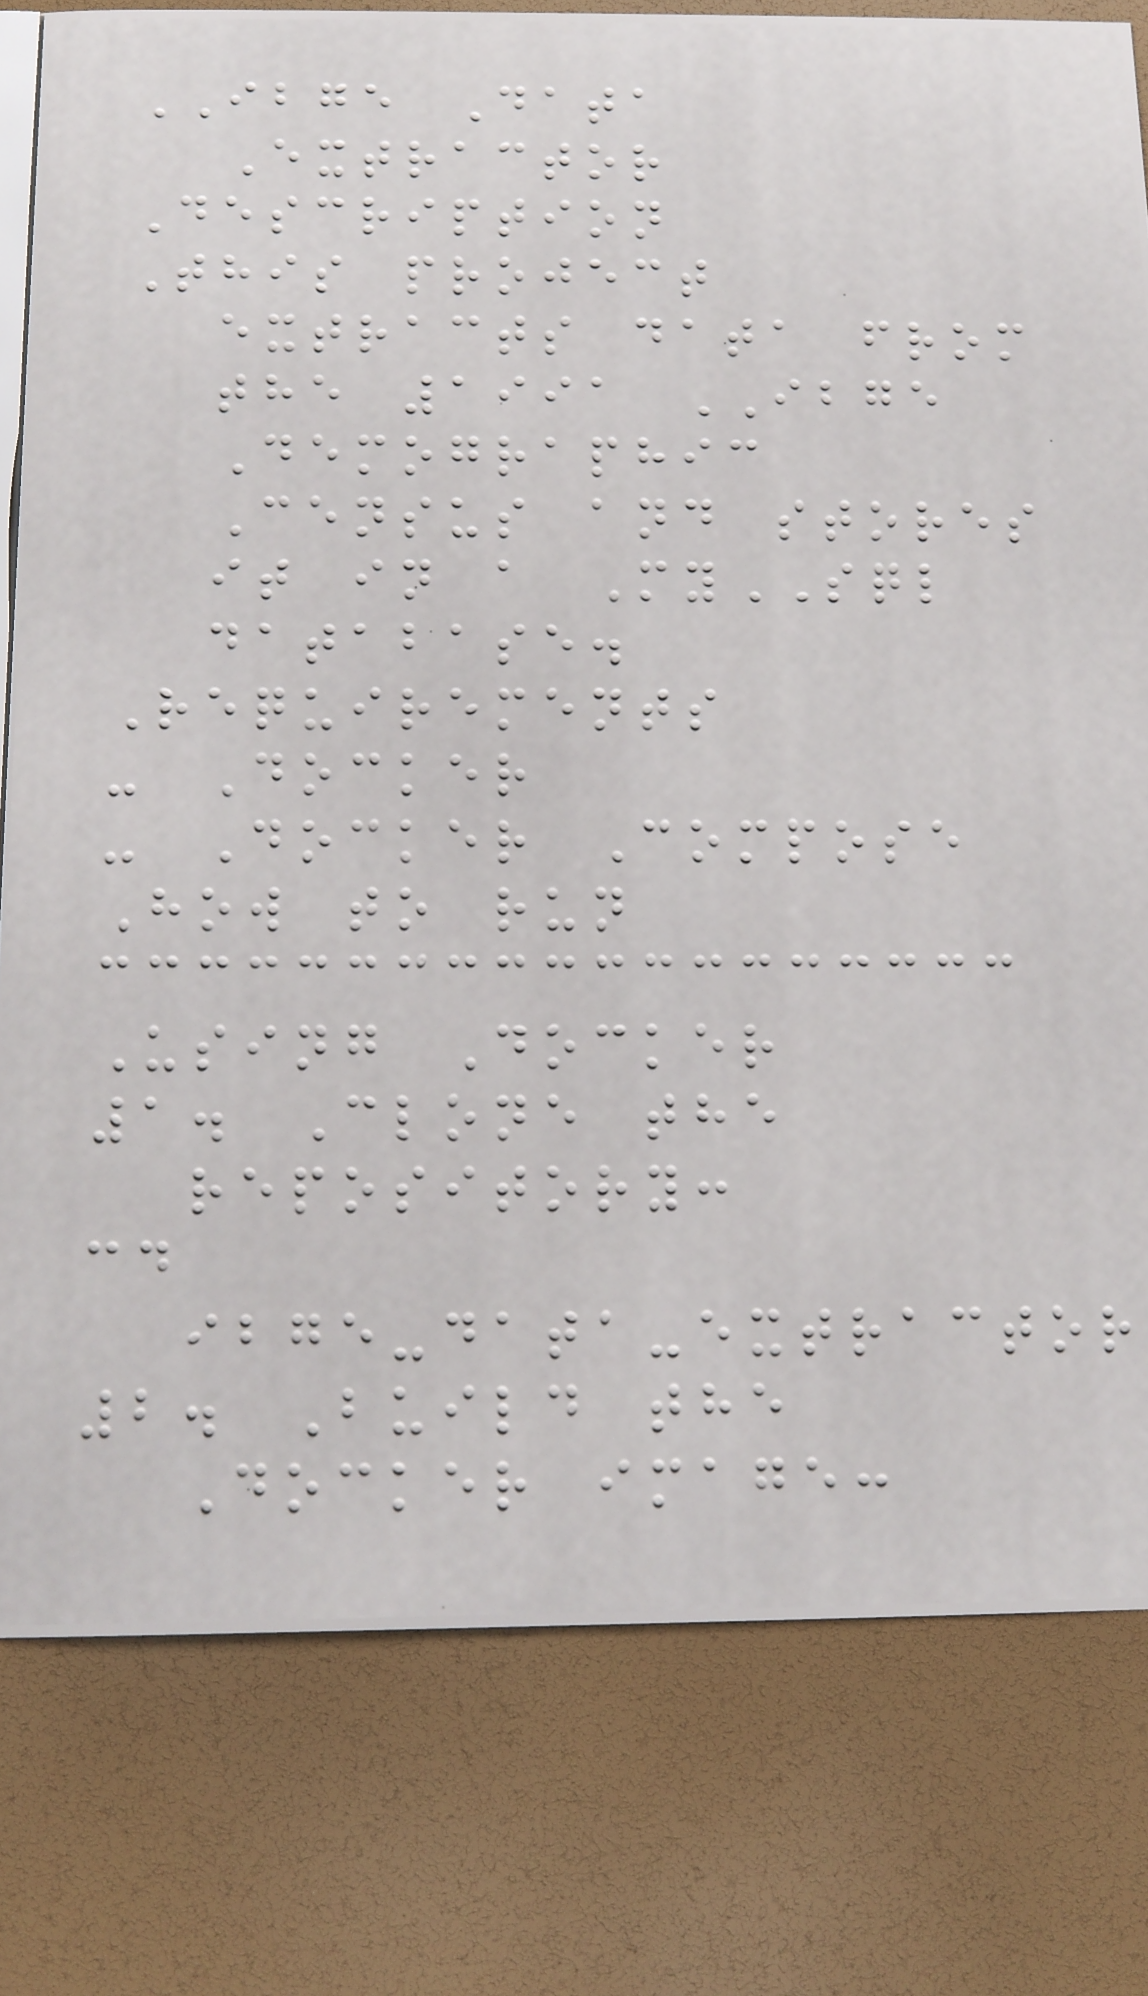IBGE Data
Extractor
Description
This project
extracts data from
the 1991 IBGE
Demographic
Census and stores
it in a MySQL
database.
Requirements
- Docker
- Docker Compose
How to run
Using Docker
1. Clone the
repository:
cd
ibge-data-extractor
2. Build the
Docker image:
